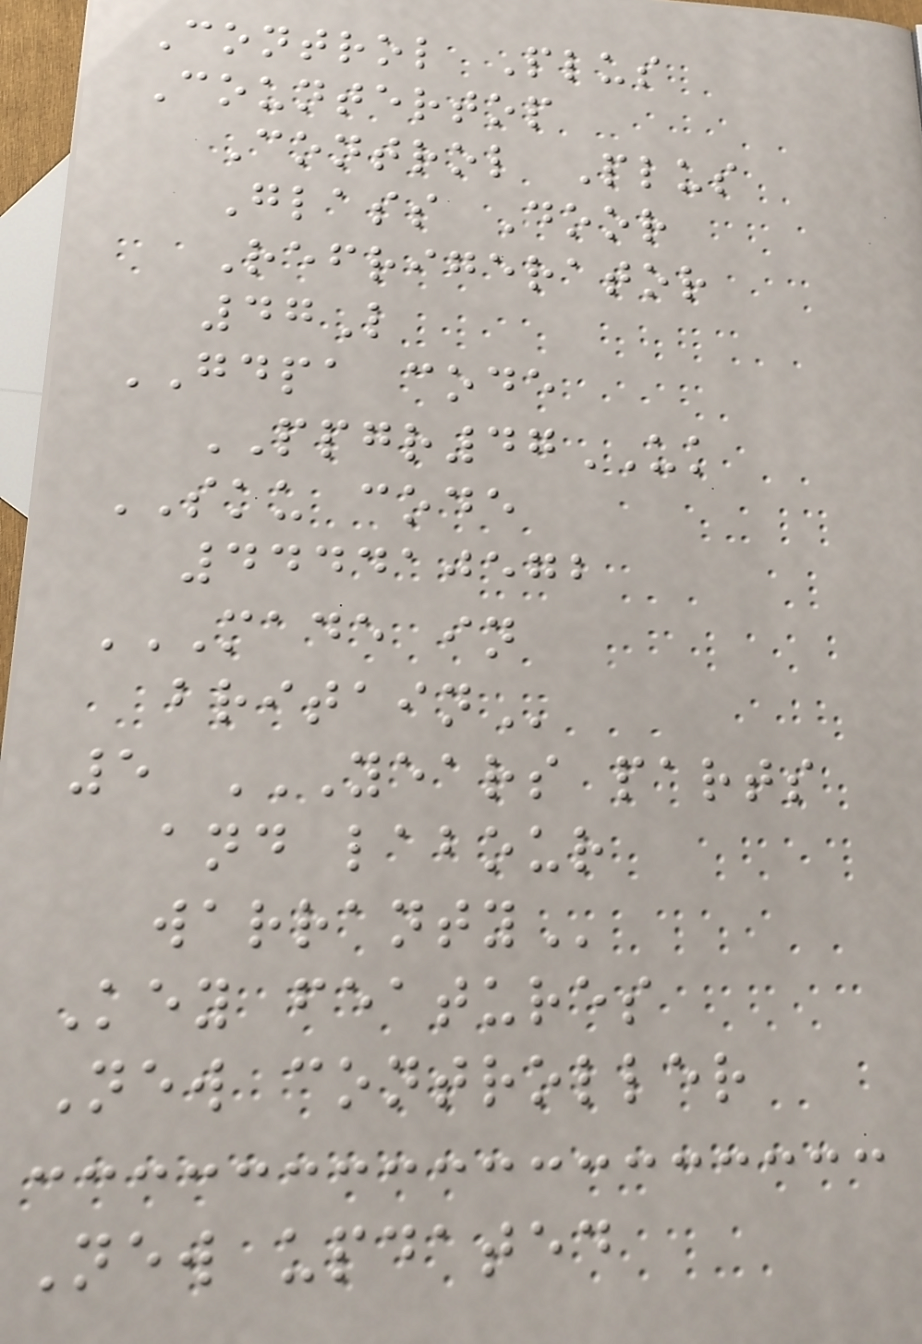Control Plus
Countertop
Control Plus
Glass Door
Refrigerator
47L
GDPA code
PPGR47UK
SKU code
444410572
MADE IN
BRITAIN
5 YEARS PARTS
AND LABOUR
WARRANTY
Key features
New controller
New updated
